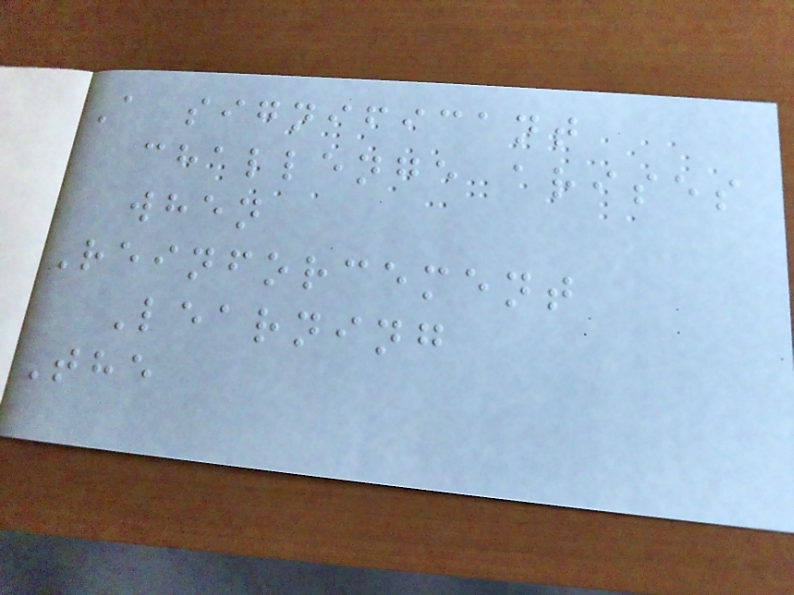A significant
challenge arises
when
Reinforcement
Learning
The
